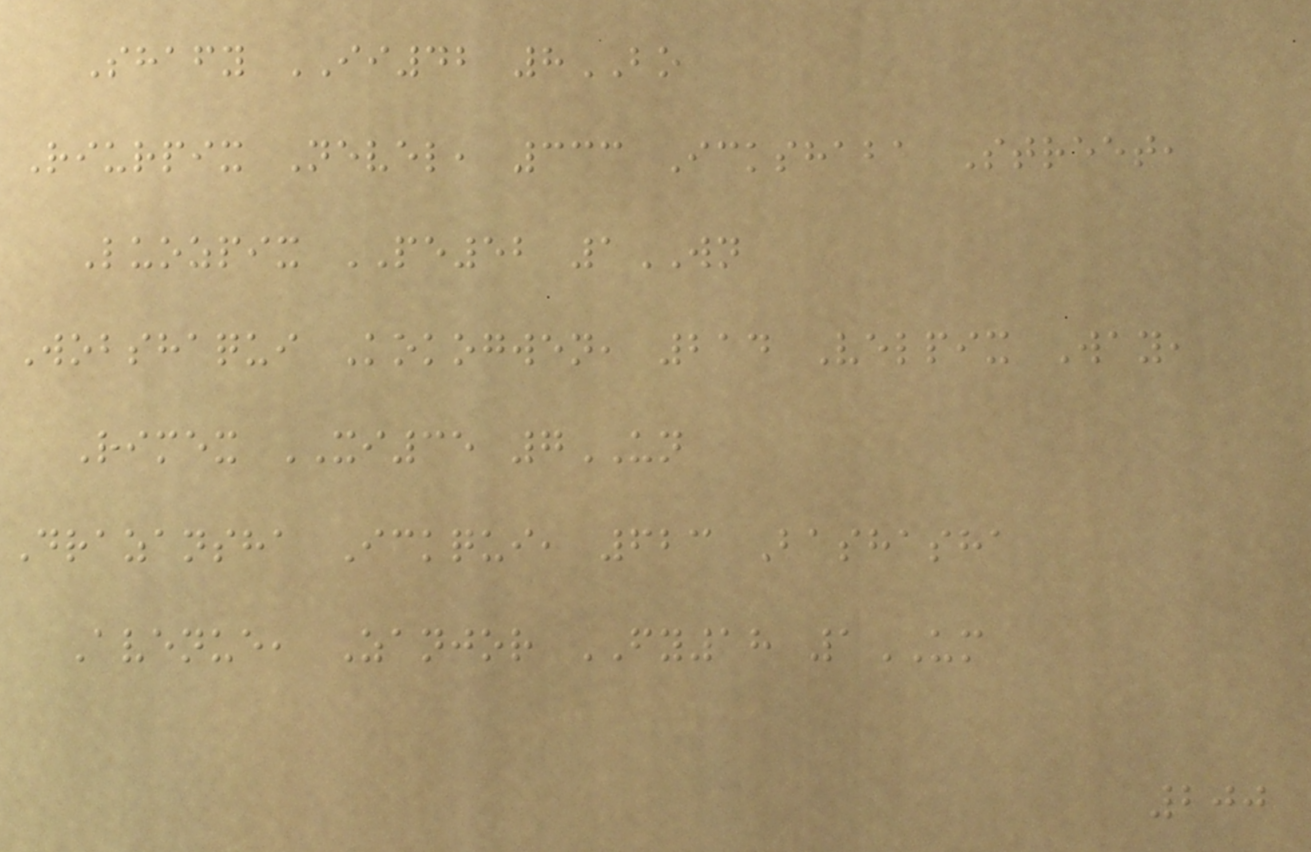Shafy II42 8BO
Riurpix Nevel, 333 Ickshaba Street,
Luozpix PE52 1WN
Wobshaqui Kokogwen, 214 Velpix Way,
Rimex XI35 7UN
Drazansha Ickqui, 623 Bashasha
Avenue, Zanjor FY18 1UM
200
